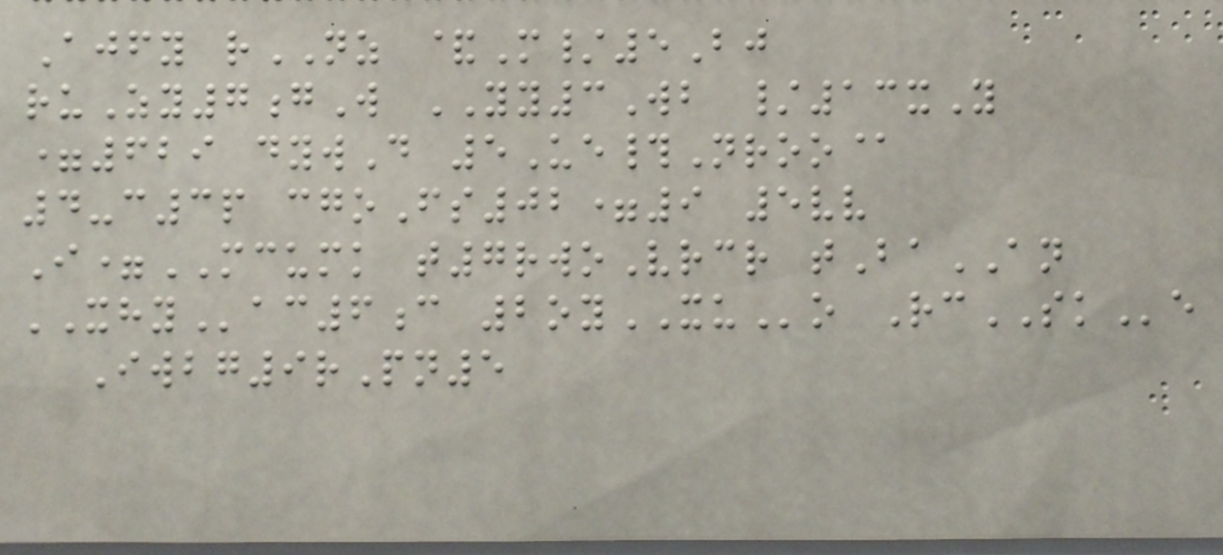Ajfy rNZ &M/5Bj
ruZy7gW YY3Wb /13xY
=629 dywD 5Ue#Nroo@
4-c3p cgoFs02=9 5vv
I=MCUMK t7rwoVrcr tBaAN
XHYac6c 2oyXUo RcSKe
Iwbg9rPn5
